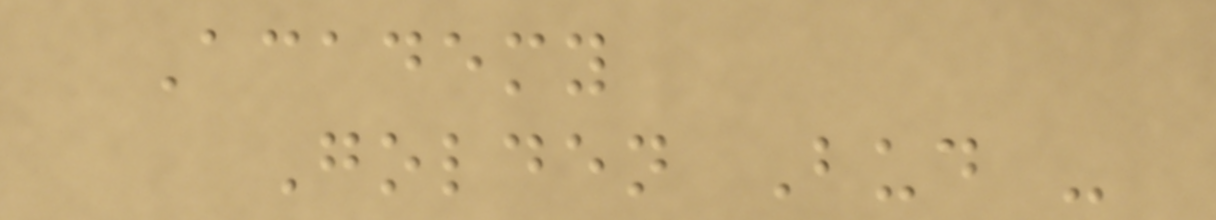Academy
Golden Bud -
